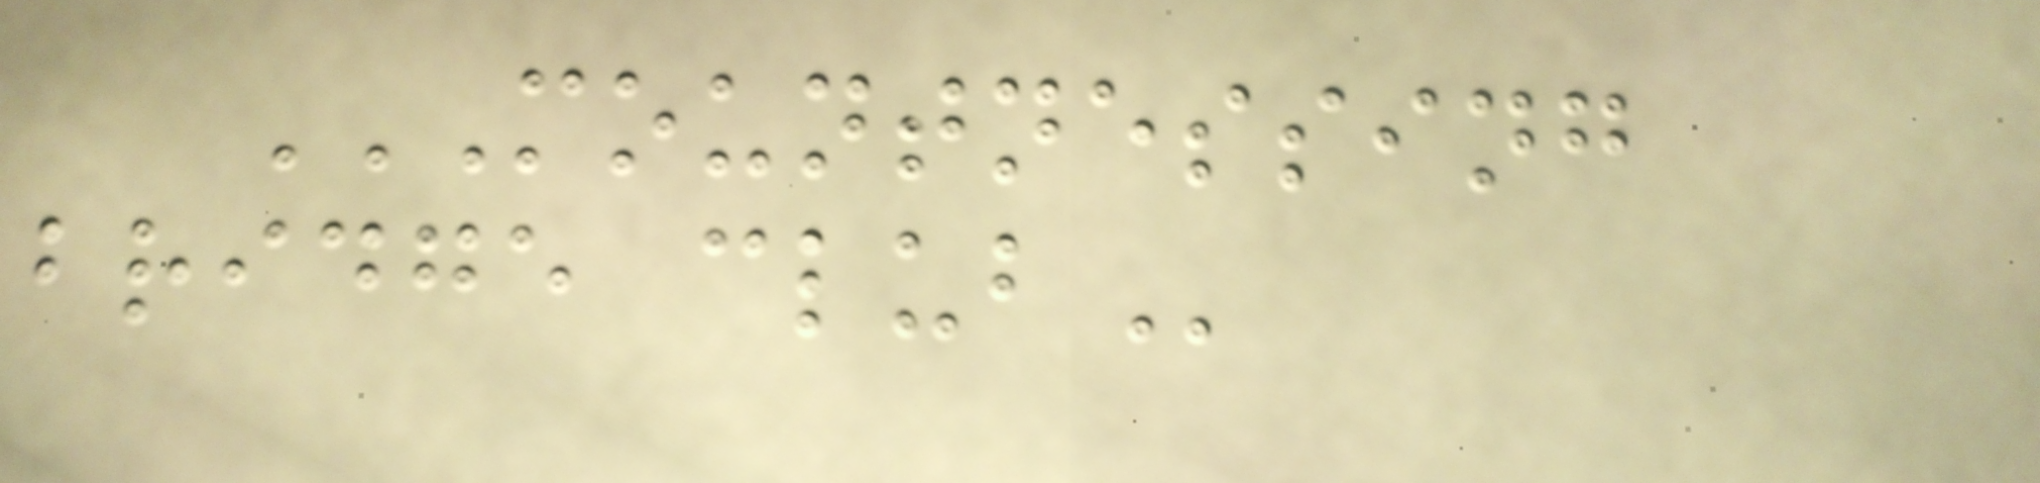MOUNTNESSING
BRIDGE CLUB
